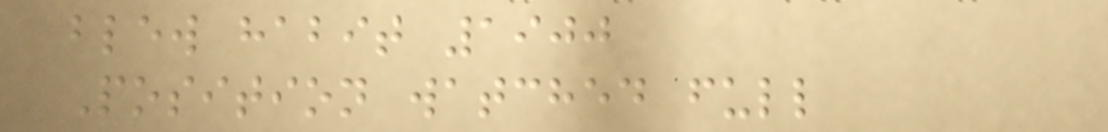blew habit 1900
Position watched full
